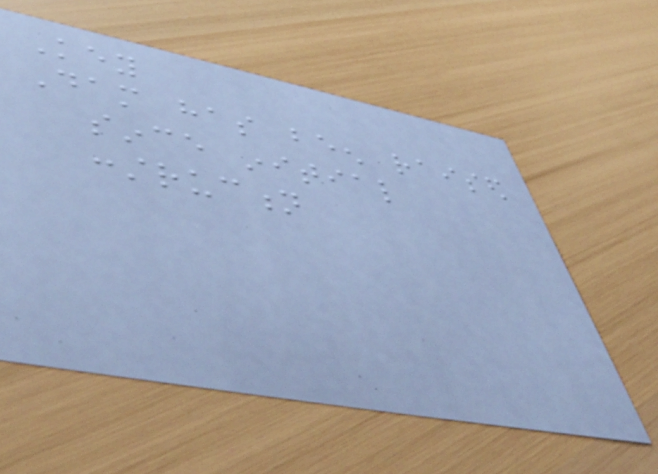Key
Dam has been raised
since initial
construction
